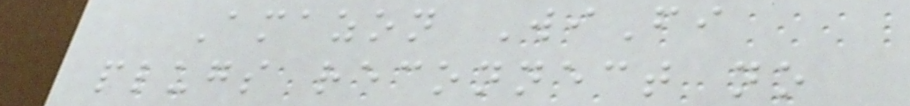Amazon WiFi
plugs reconnect no
